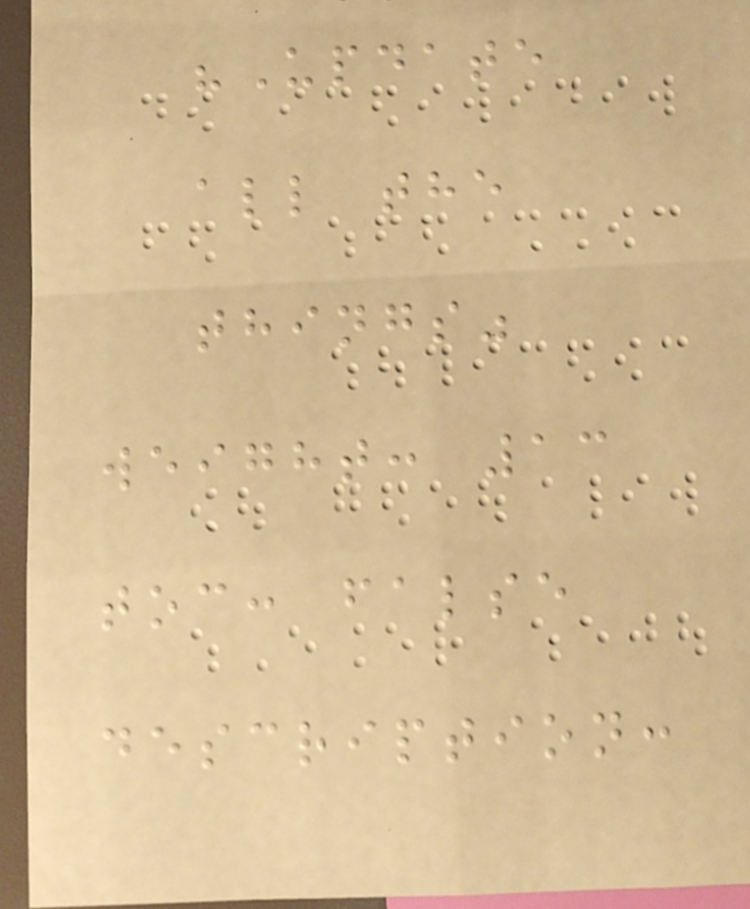"Update
all the
things"
weight: 13
toc: false
description:
